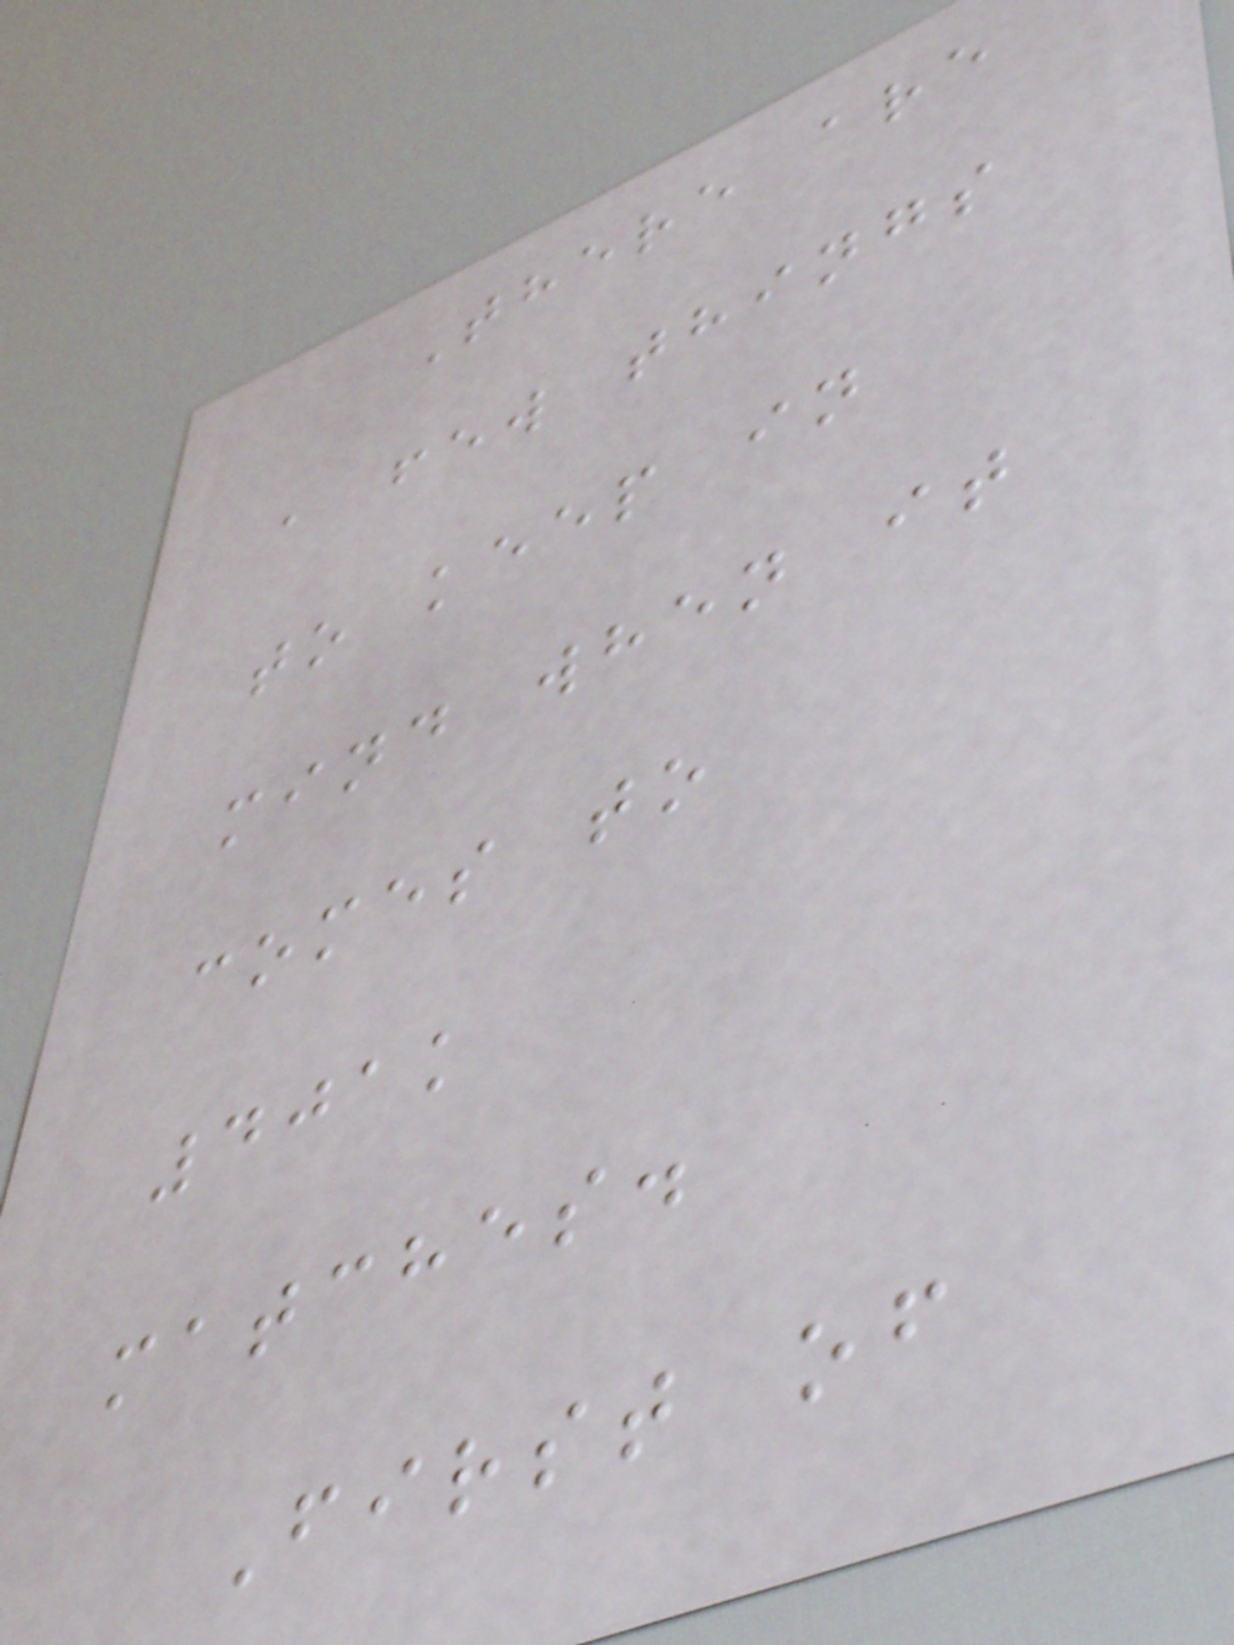There are
a few things
to keep in
mind when it
comes to
401k
matches.
First of
